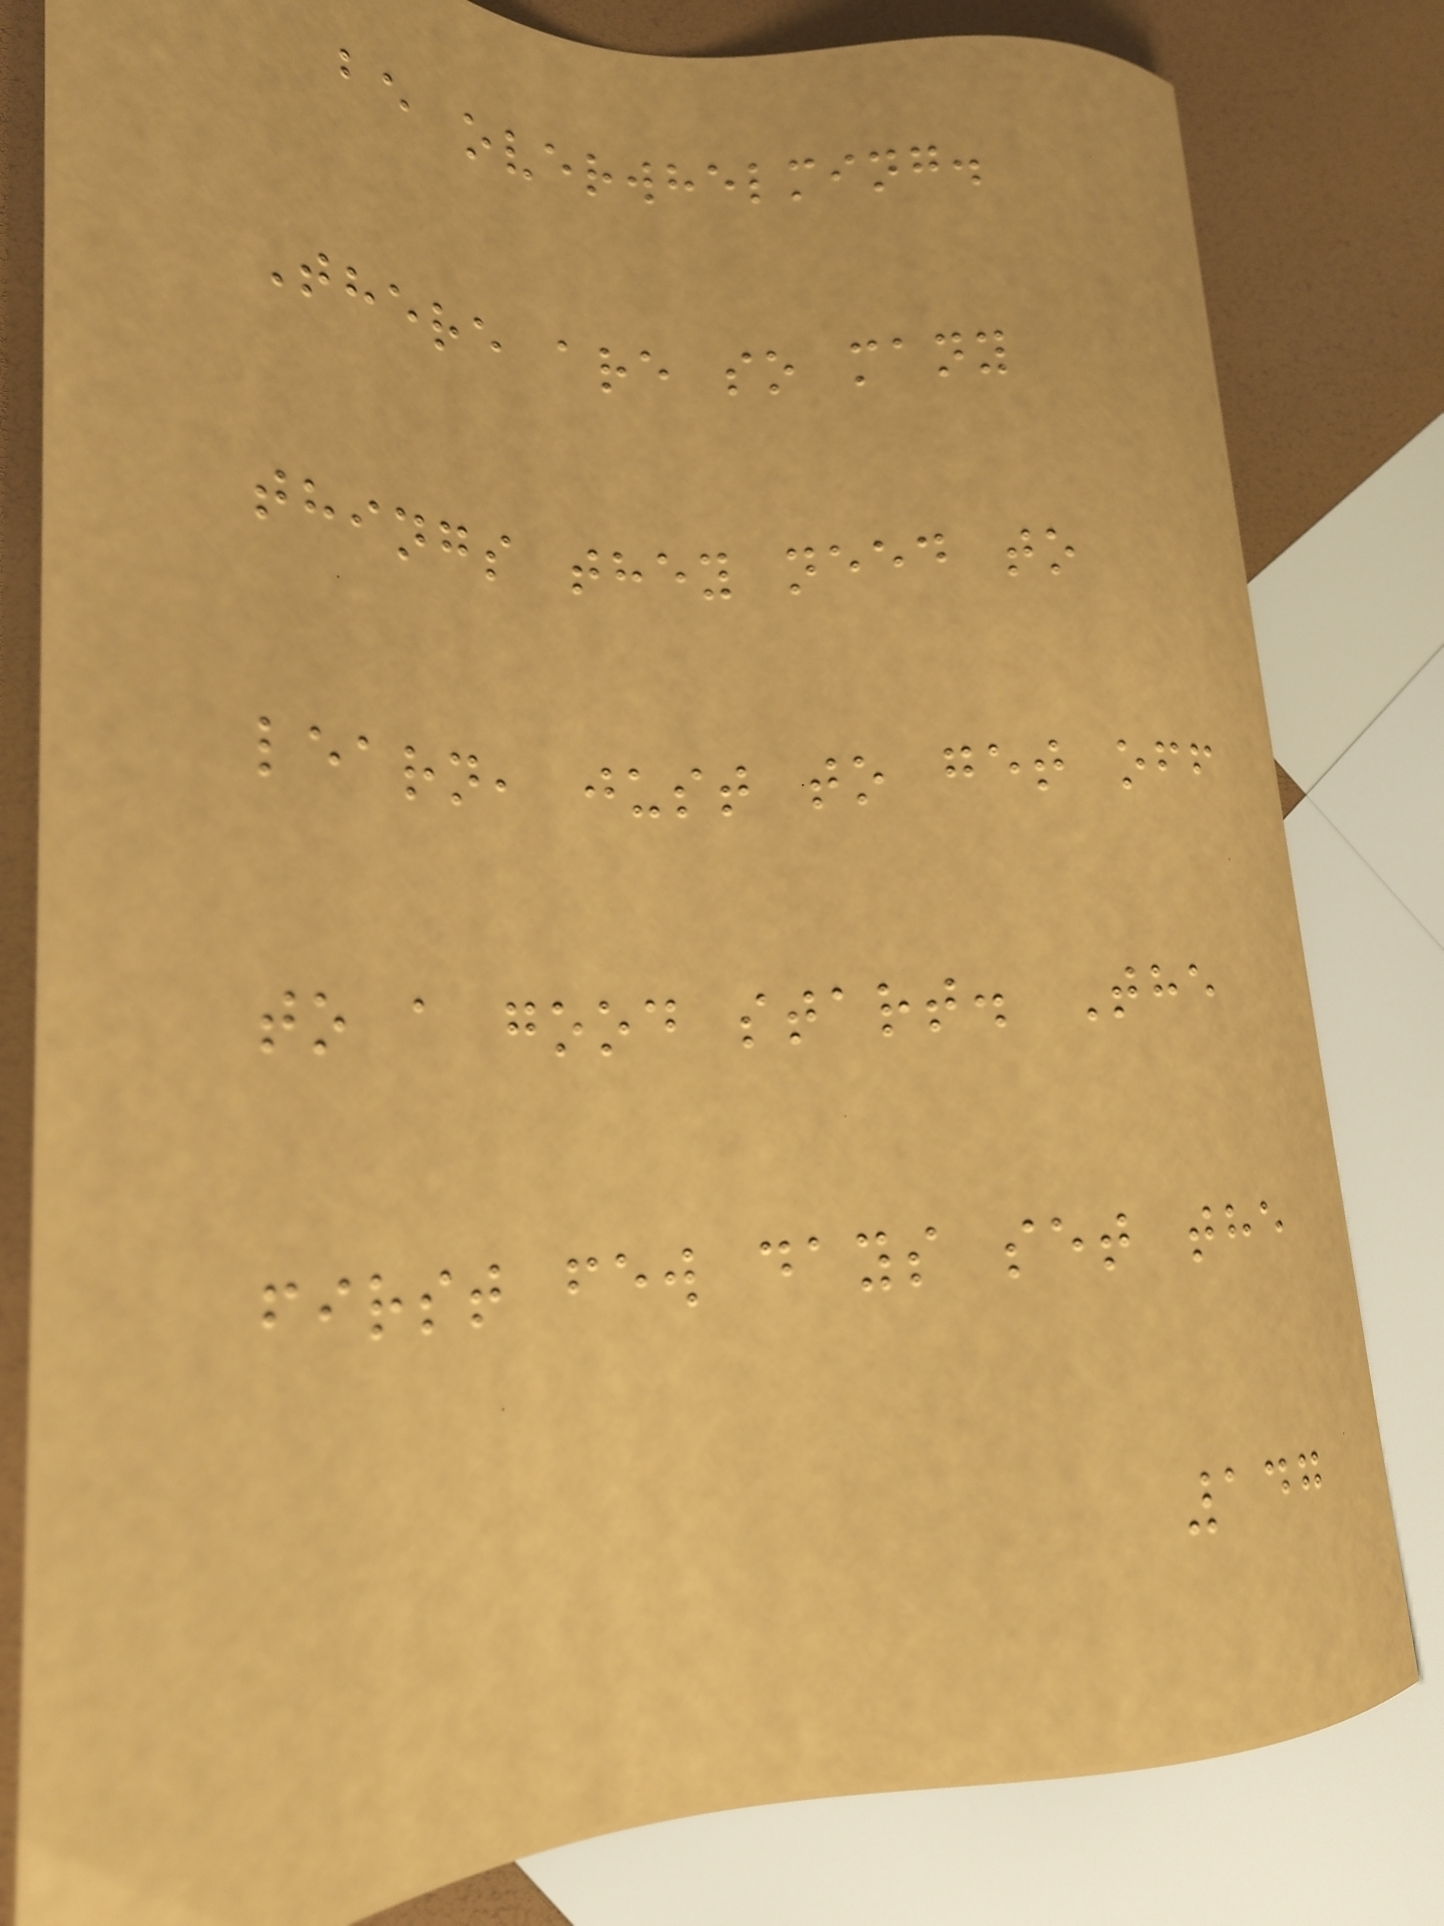be overwhelming.
There are so many
things they need to
learn, just to get off
to a good start. The
first few days set the
147
